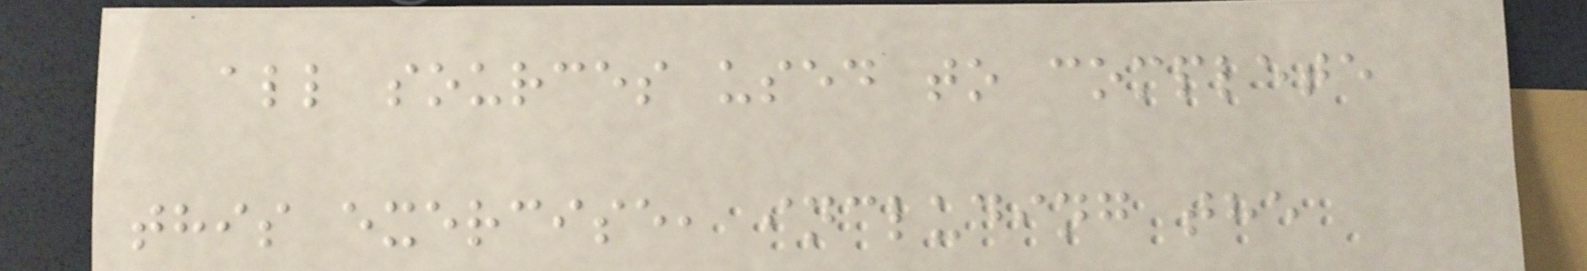all sources used to complete
this exercise, including the
